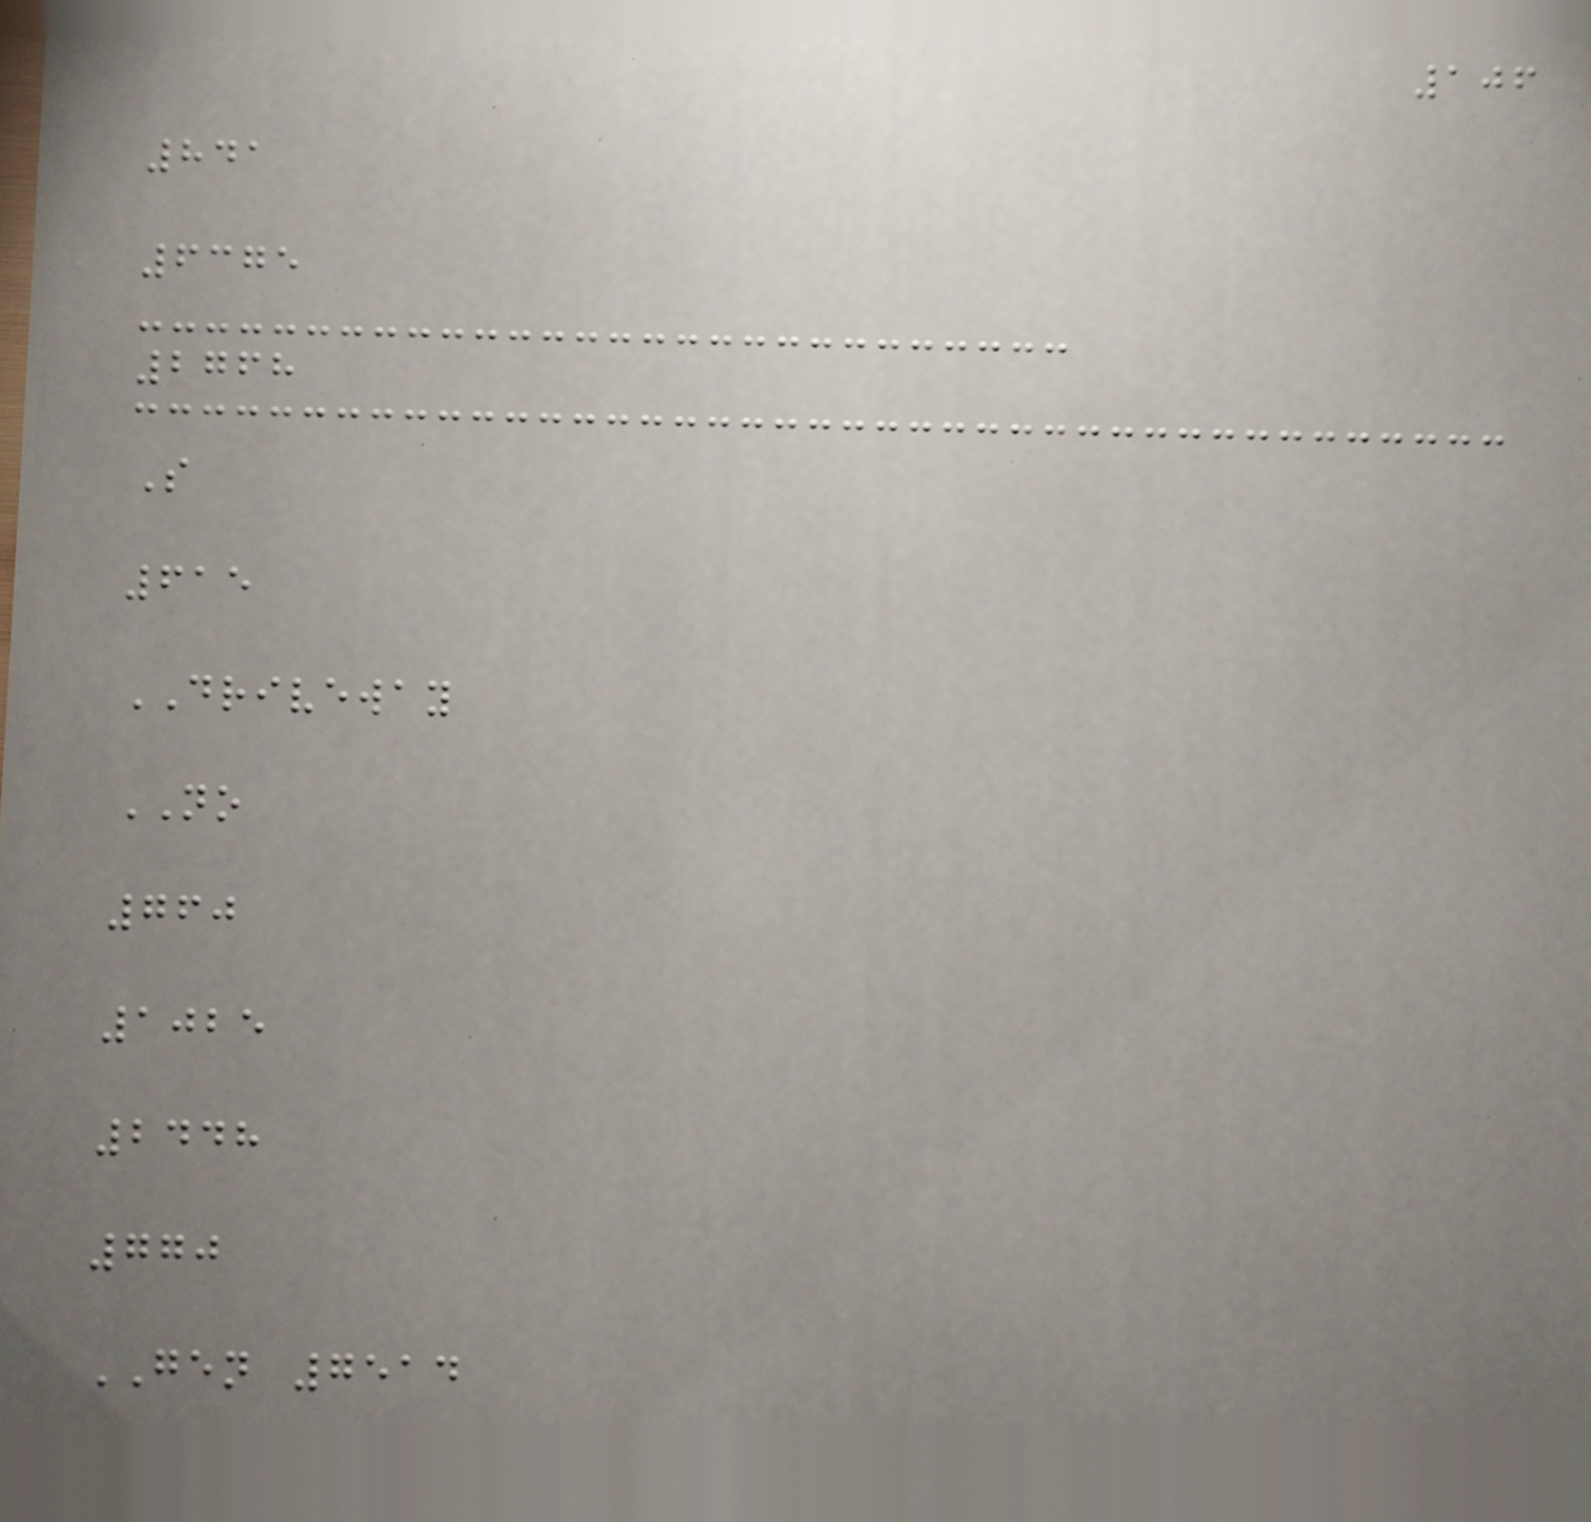106
841
6375
2768
S
615
DRIVEWAY
NO
760
1025
2448
770
GEN 7514
